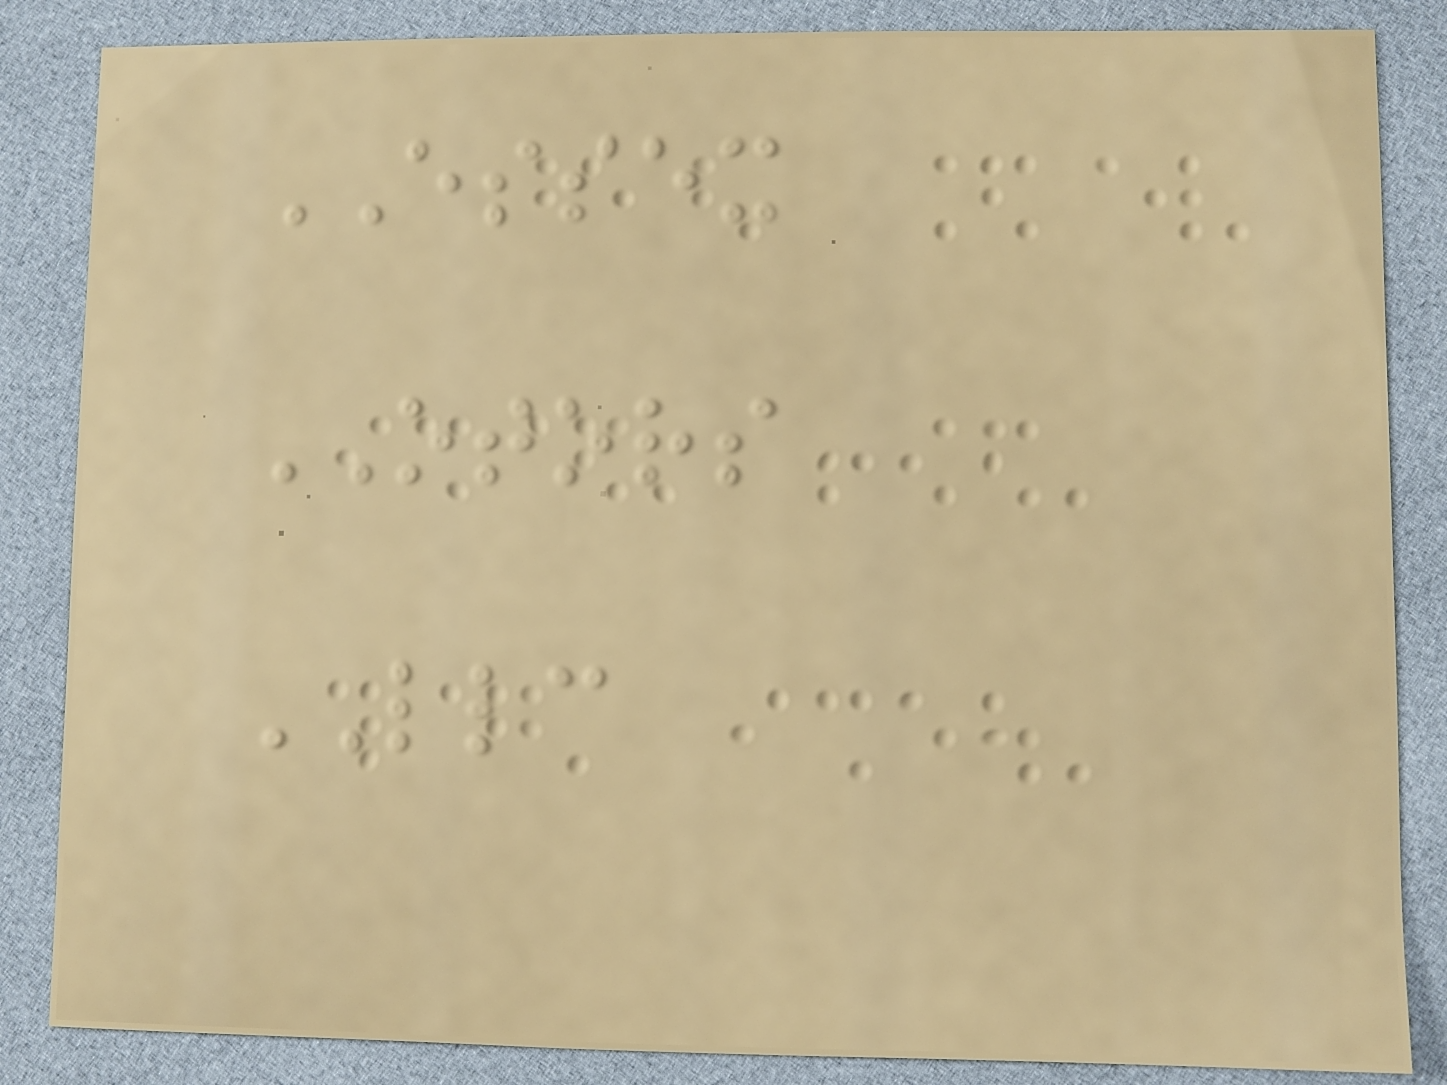ESSEX
OTORS
LLC
